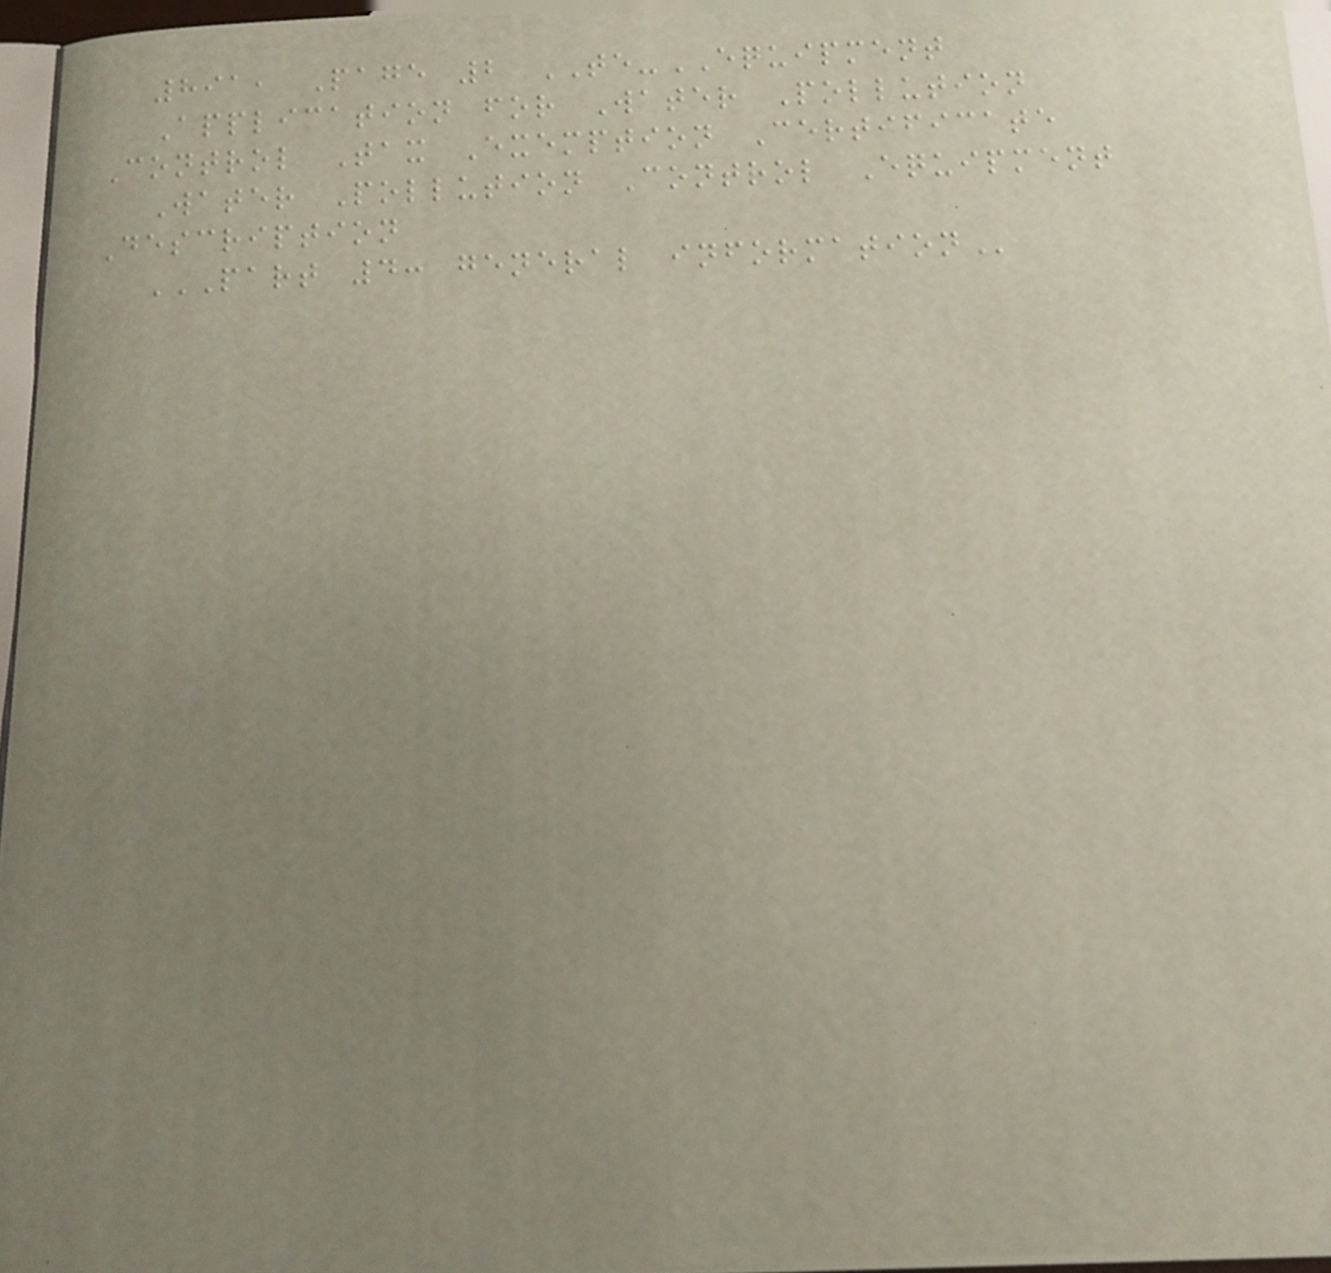891, Page 2 TE-EQUIPMENT
Application for Water Pollution
Control Tax Exemption Certificate
Water Pollution Control Equipment
Description
PART 4: GENERAL INFORMATION
